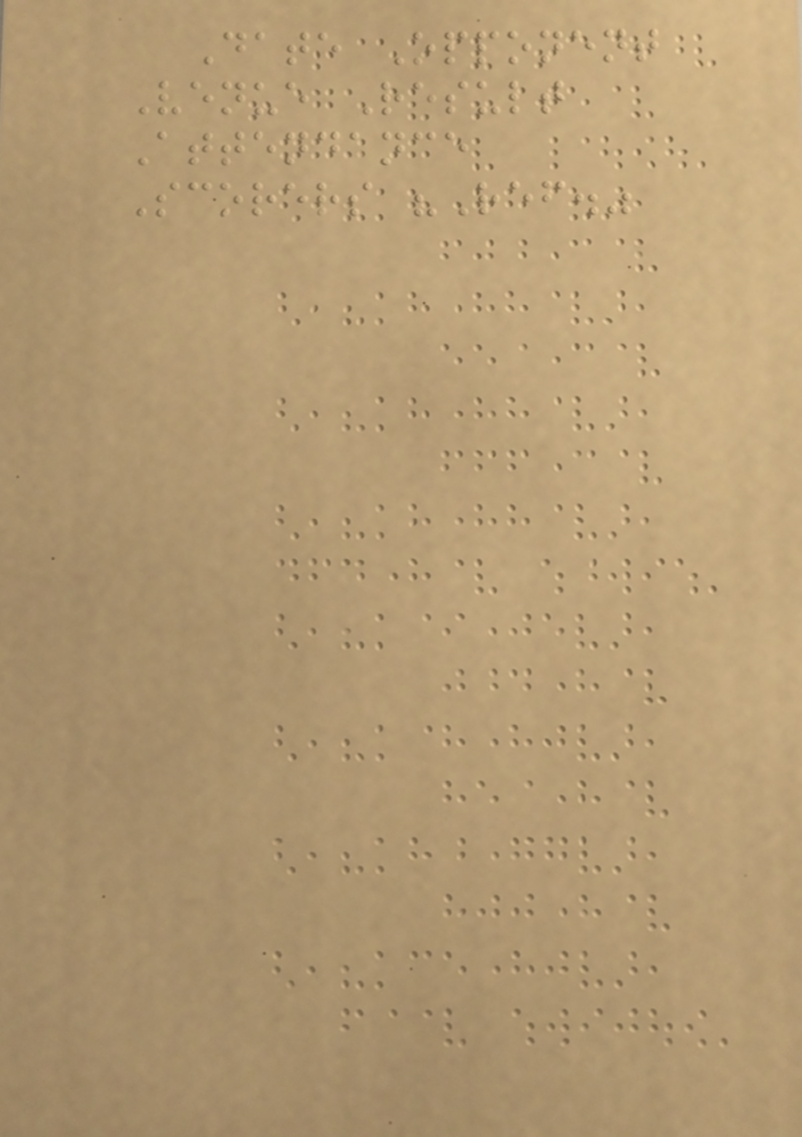Date Opponent
Venue Result
Attendance
Scorers "Ref."
